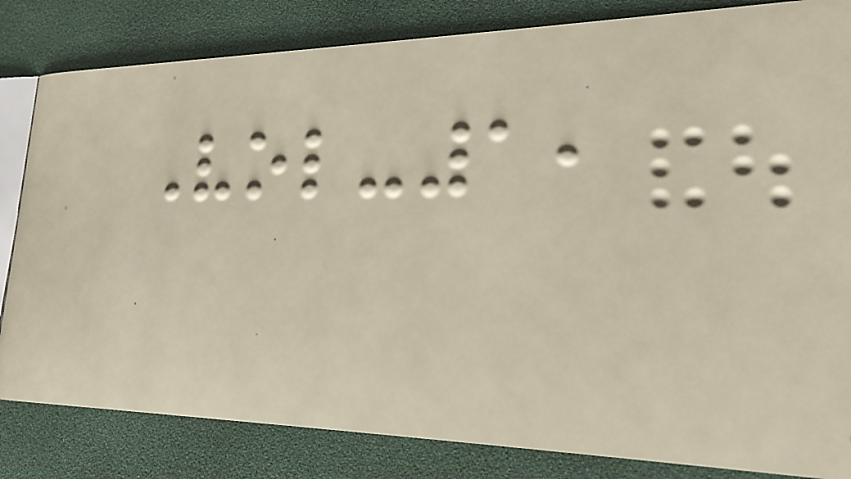Vol-1,
